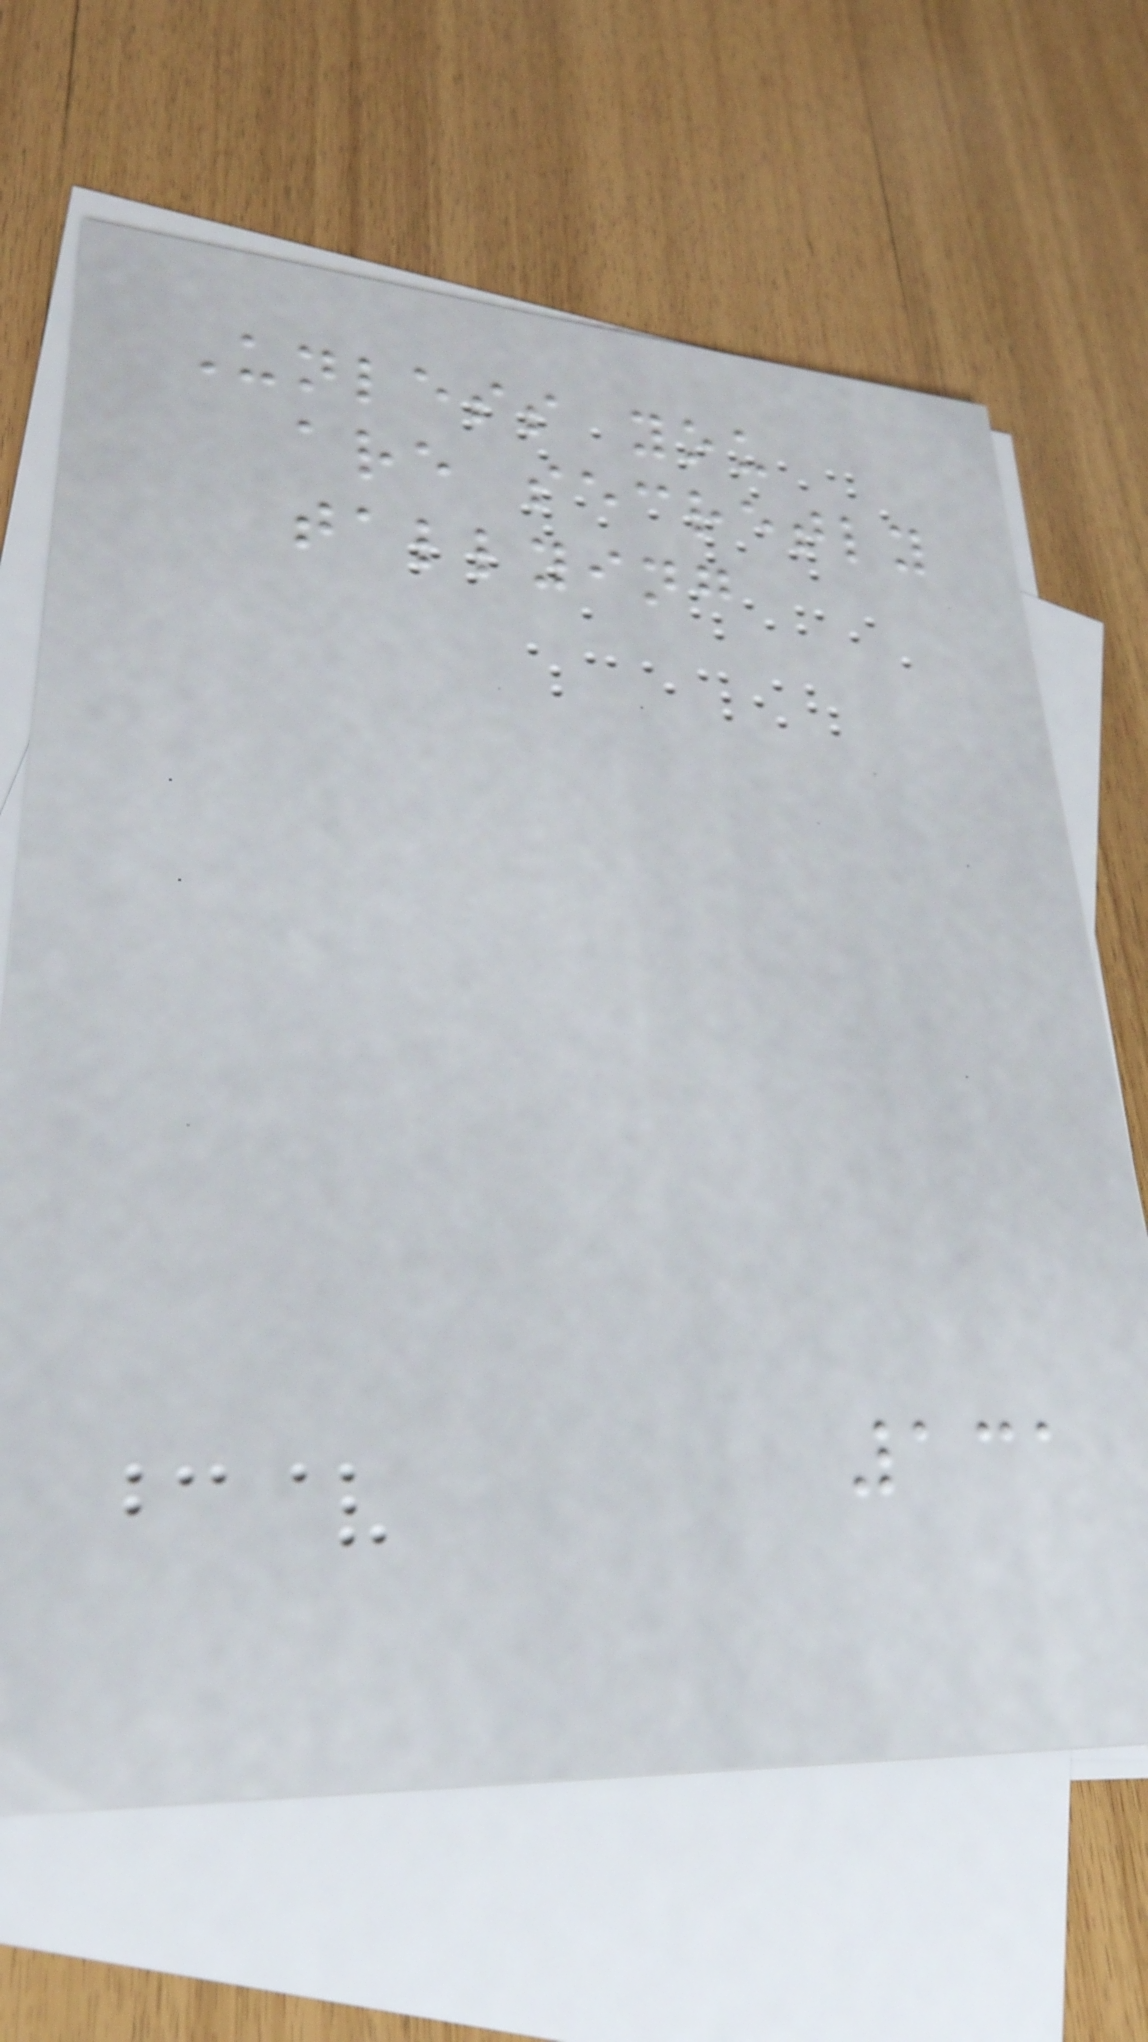Unless you
are secretly
tallying
131
